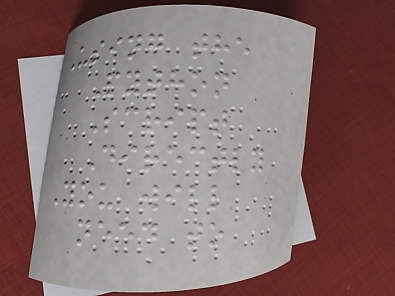Using the
Python
Script
Directly
You will
need to
